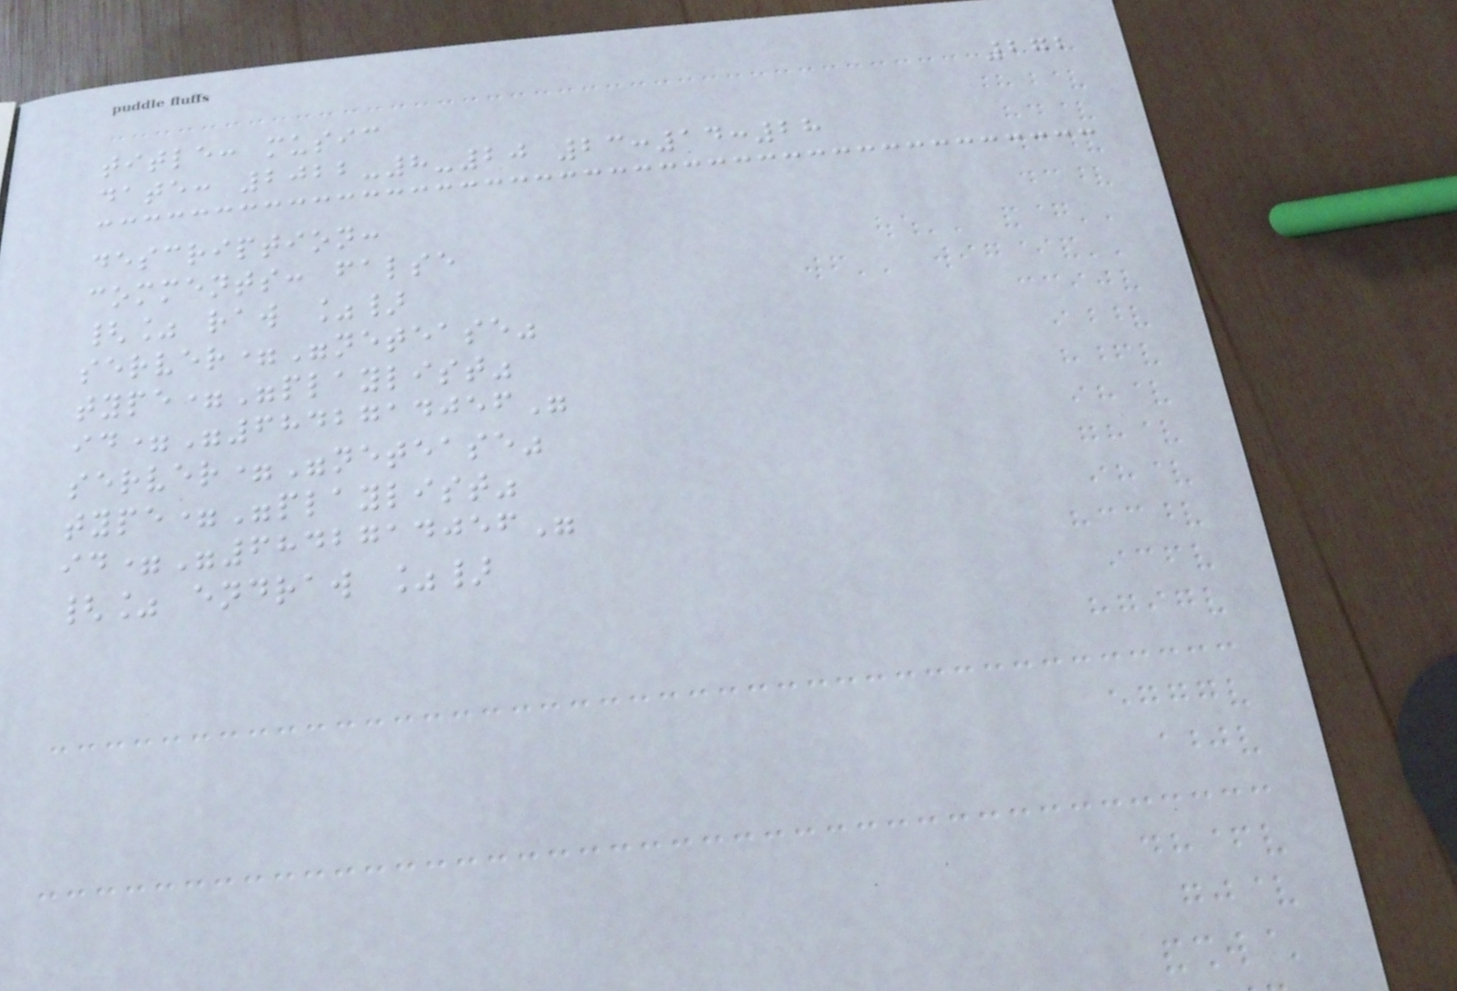272
title: music
date: 2022-8-20 23:14:28
description:
comments: false
{% raw %}
server="netease"
type="playlist"
id="6842714056"
server="netease"
type="playlist"
id="6842714056"
{% endraw %}
